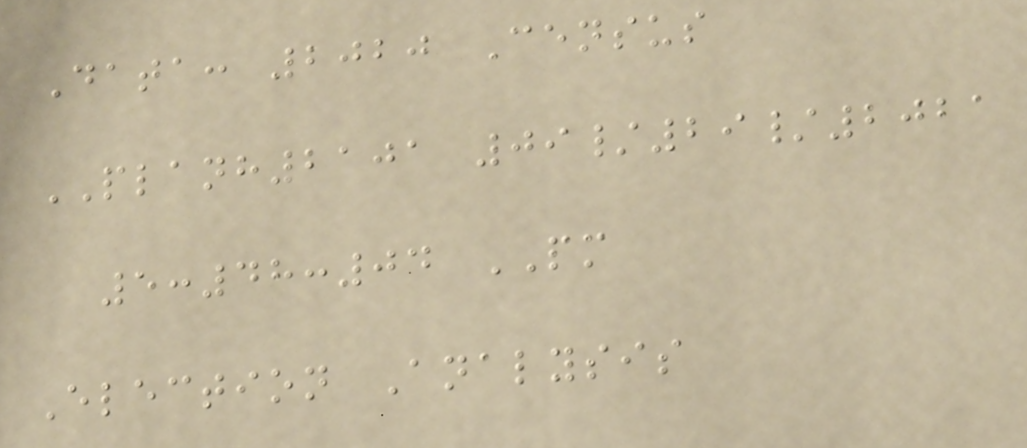Data: 2020 Census
PLANH2101 09/29/2021
5:48:04 PM
Election Analysis
